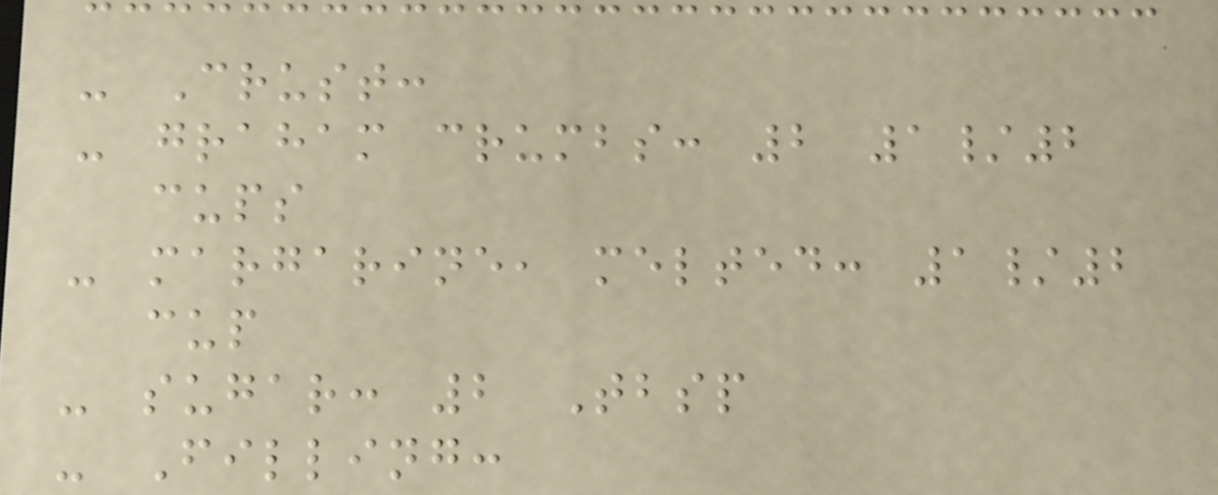- Crust:
- graham crumbs: 2 1/2
cups
- margarine, melted: 1/2
cup
- sugar: 2 Tbsp
- Filling:
